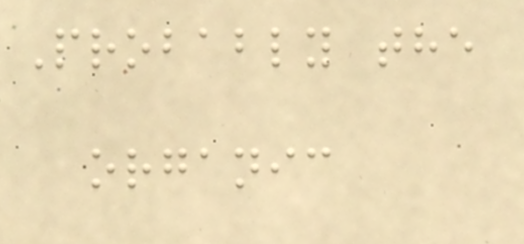Probably the
organic
